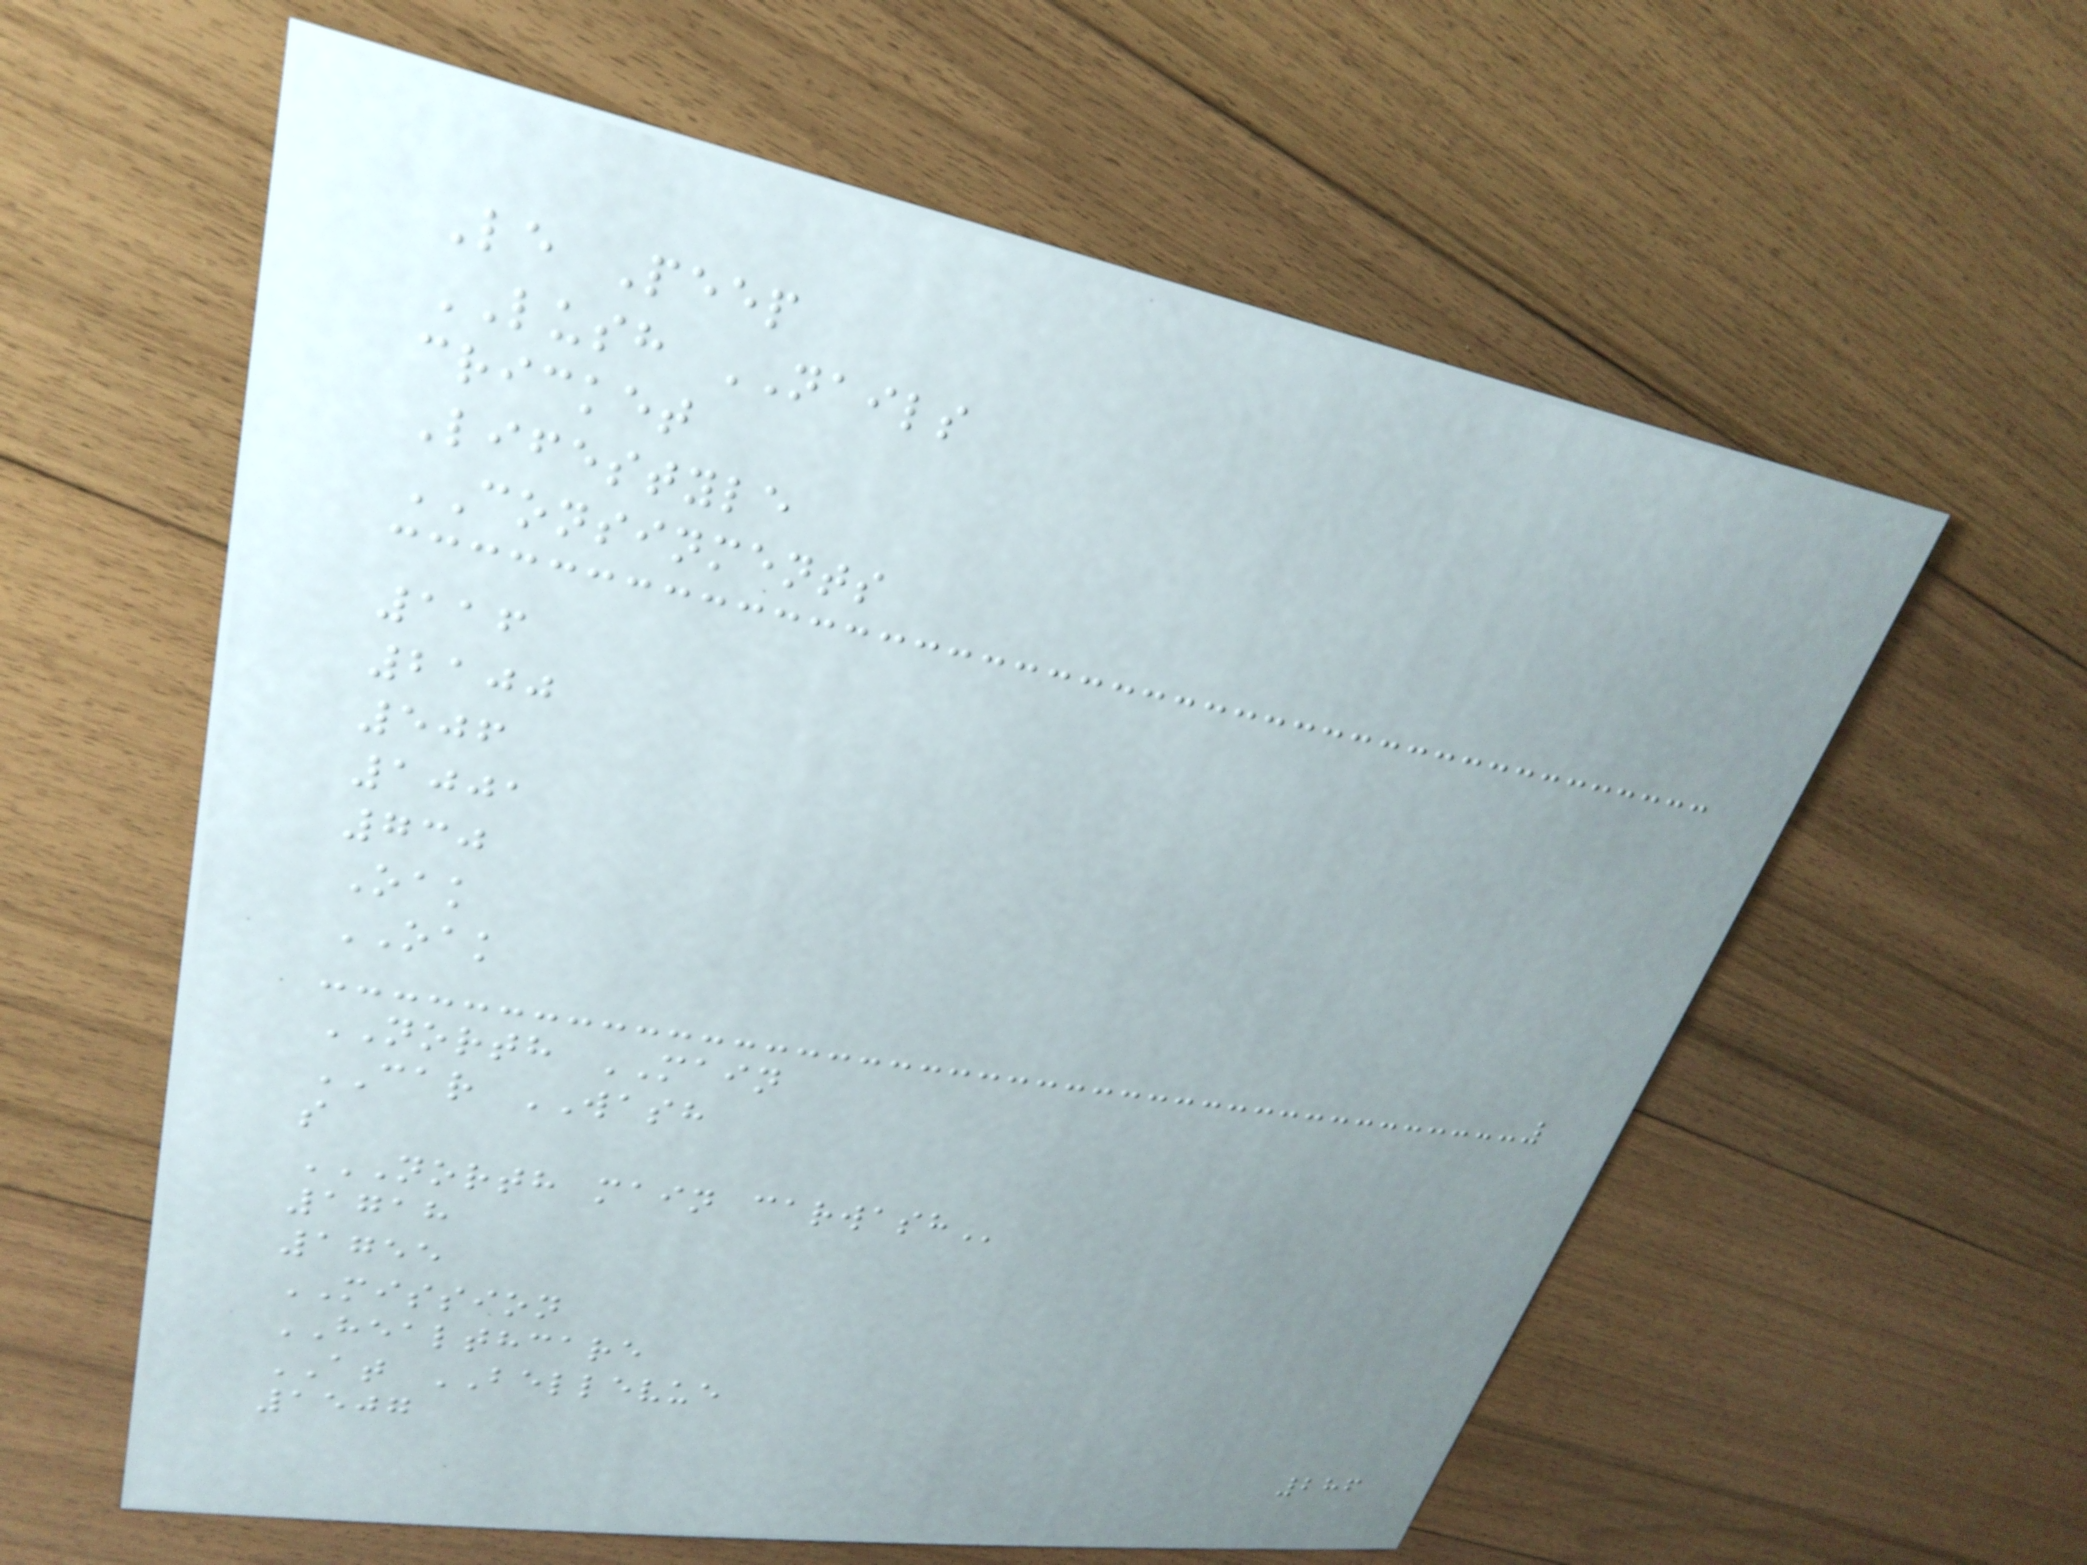Le Peep
LUSH NAILS
cricket
Lifestyle
CONSINMENTS
116
2100
506
1001
730
Oak
OAK
NORTH MAIN
CAR WASH
s
NORTH MAIN CARWASH
1718
1755
MISSION
HEALTHCARE
AT BELLEVUE
1507
286
